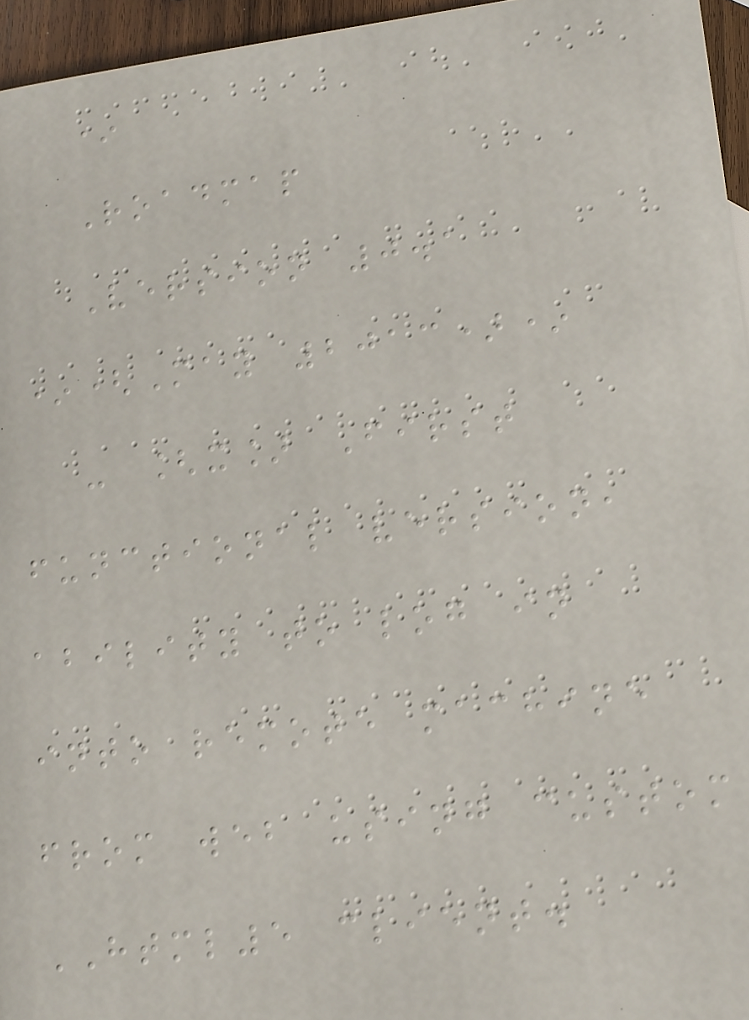*
Roadmap
Version 0.1
*(May 2013)*
- [x] First
functional version,
ability to log in
into remote machine
from web using custom
HTML5 client.
